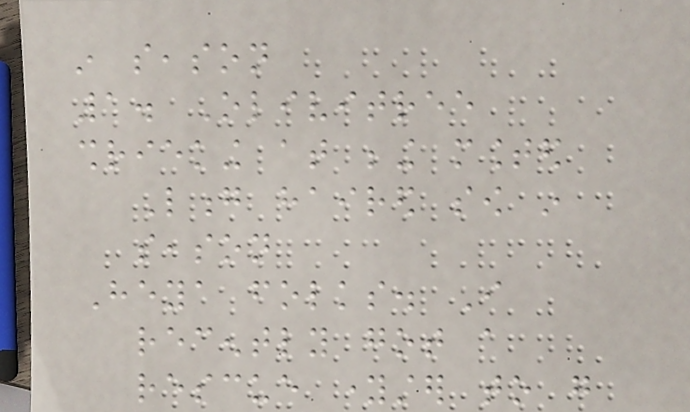in season
1. Olivitree
shrieking at being mounted
Long haired sow in
season
Heya folks. I
recently got a
rescue youngster to go
